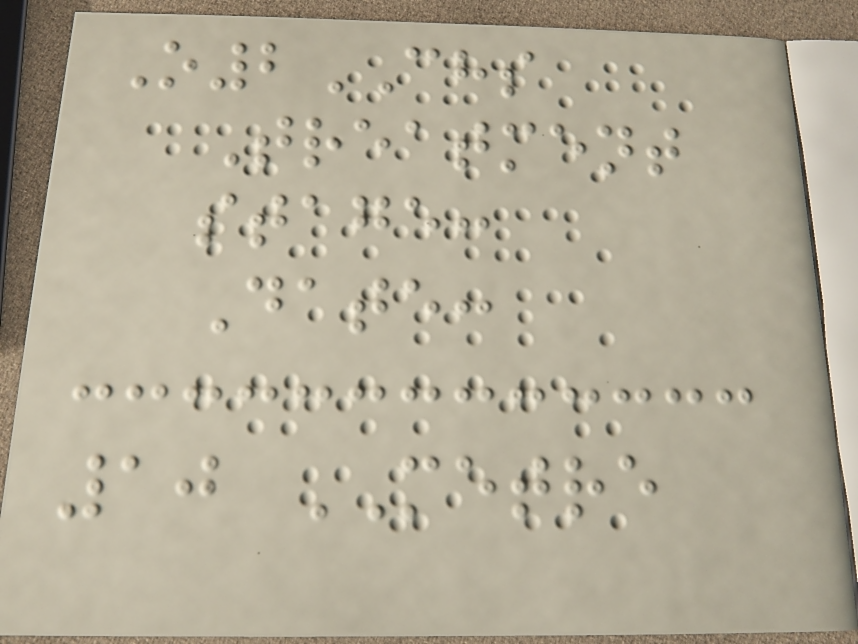O2CHS
Treatment
stage:
Date:
10 METRE
